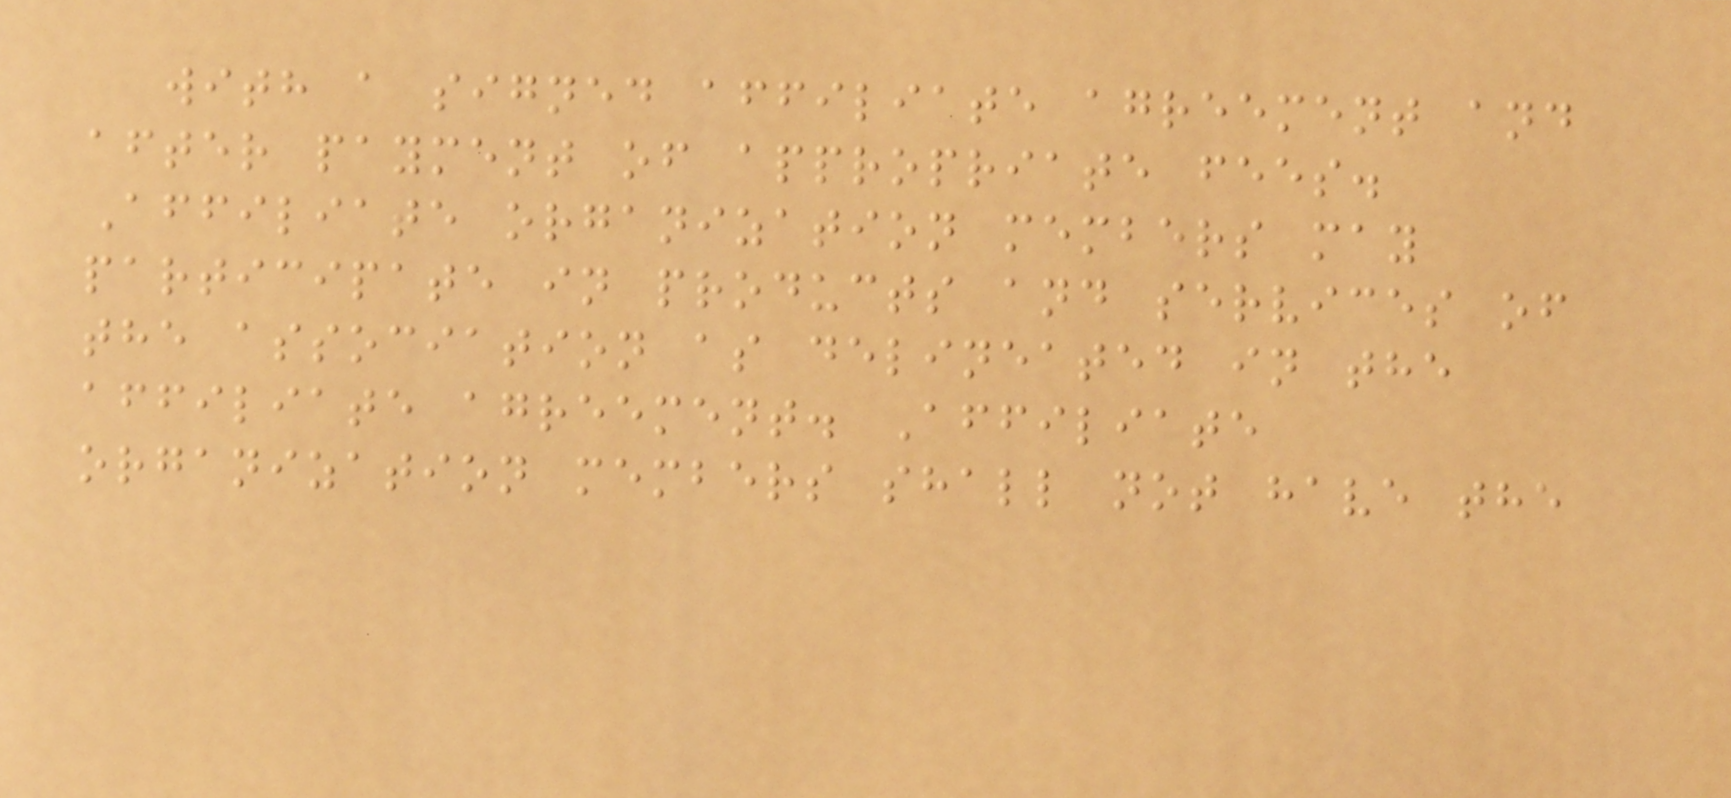with a signed affiliate agreement and
after payment of appropriate fees.
Affiliate organization members may
participate in products and services of
the association as delineated in the
affiliate agreement. Affiliate
organization members shall not have the
